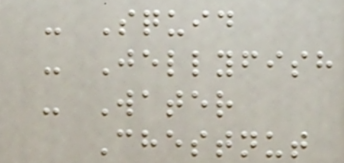- Squid
- Jellyfish
- Water
Chestnut
